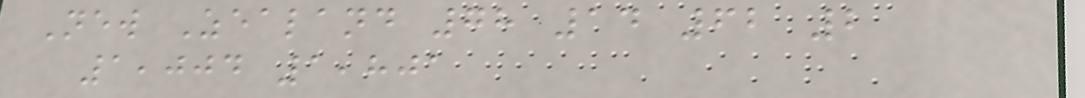New Zealand 78 14 62 2
1,004 1,801
